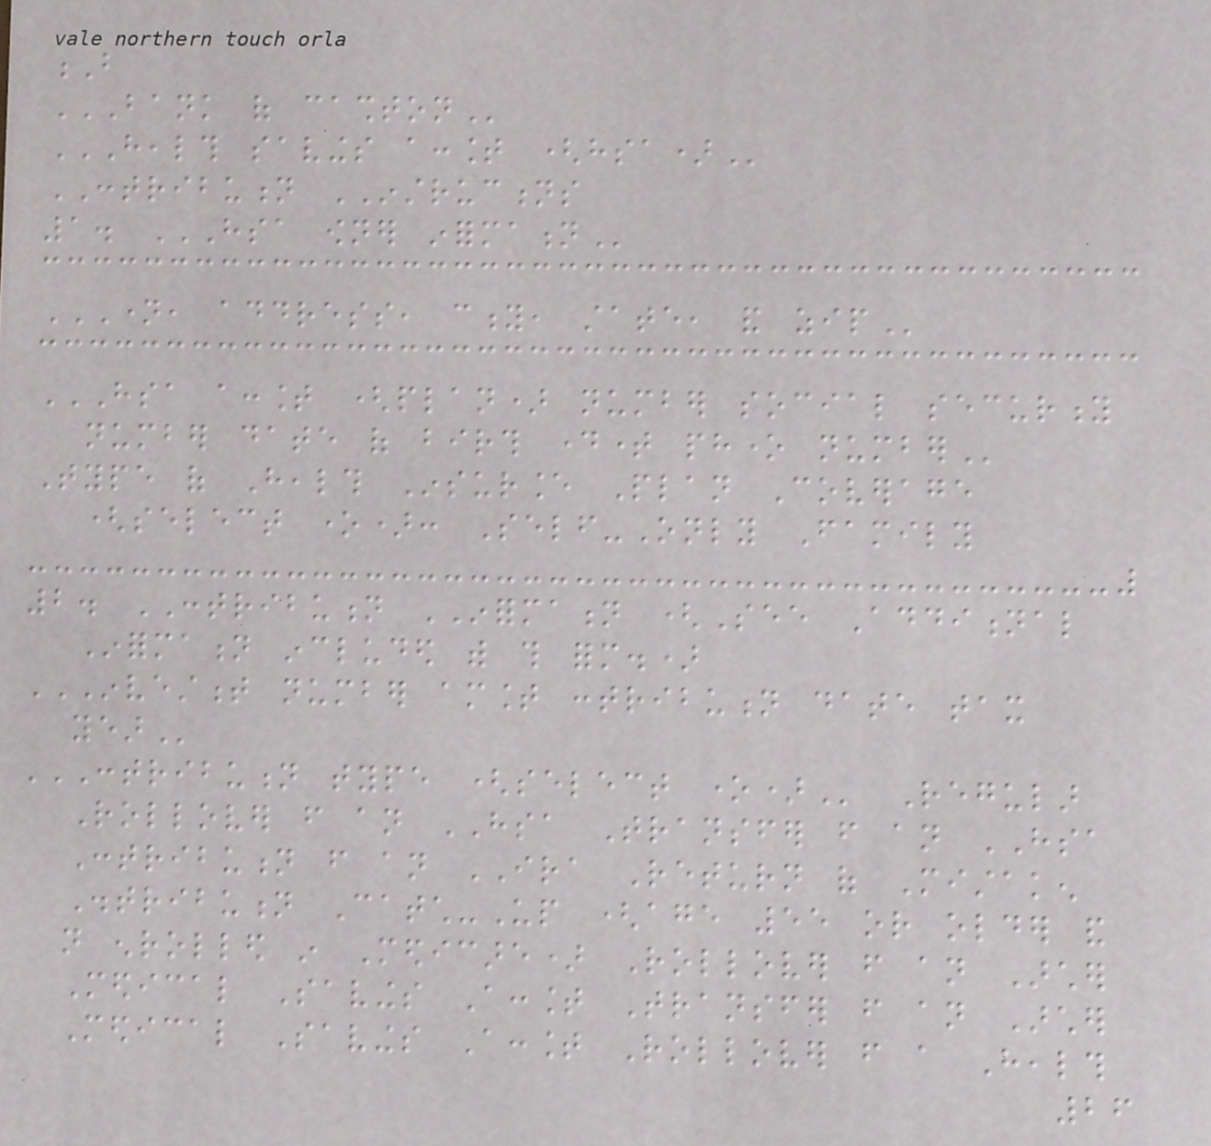B
BANK OF CASHTON
HEALTH SAVINGS ACCOUNT (HSA)
CONTRIBUTION INSTRUCTIONS
1. HSA OWNER INFORMATION
NAME, ADDRESS, CITY, STATE, AND ZIP
HSA ACCOUNT (PLAN) NUMBER SOCIAL SECURITY
NUMBER DATE OF BIRTH DAYTIME PHONE NUMBER
Type of Health Insurance Plan Coverage
(select one): Self-Only Family
2. CONTRIBUTION INFORMATION (See Additional
Information included with this form.)
INVESTMENT NUMBER AMOUNT CONTRIBUTION DATE TAX
YEAR
CONTRIBUTION TYPE (SELECT ONE) Regular
Rollover from an HSA Transfer from an HSA
Contribution from an IRA Return of Mistaken
Distribution Catch-Up (age 55 or older and
not enrolled in Medicare) Rollover from an Archer
Medical Savings Account Transfer from an Archer
Medical Savings Account Rollover from a Health
26
